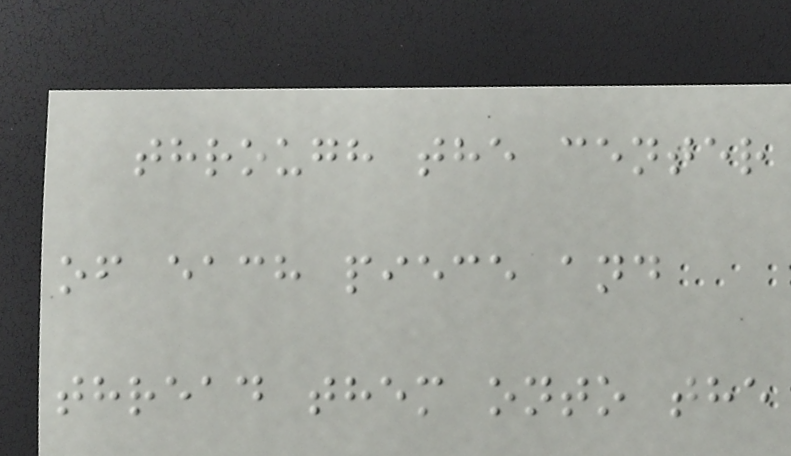through the center
of each piece and
thread them onto the
